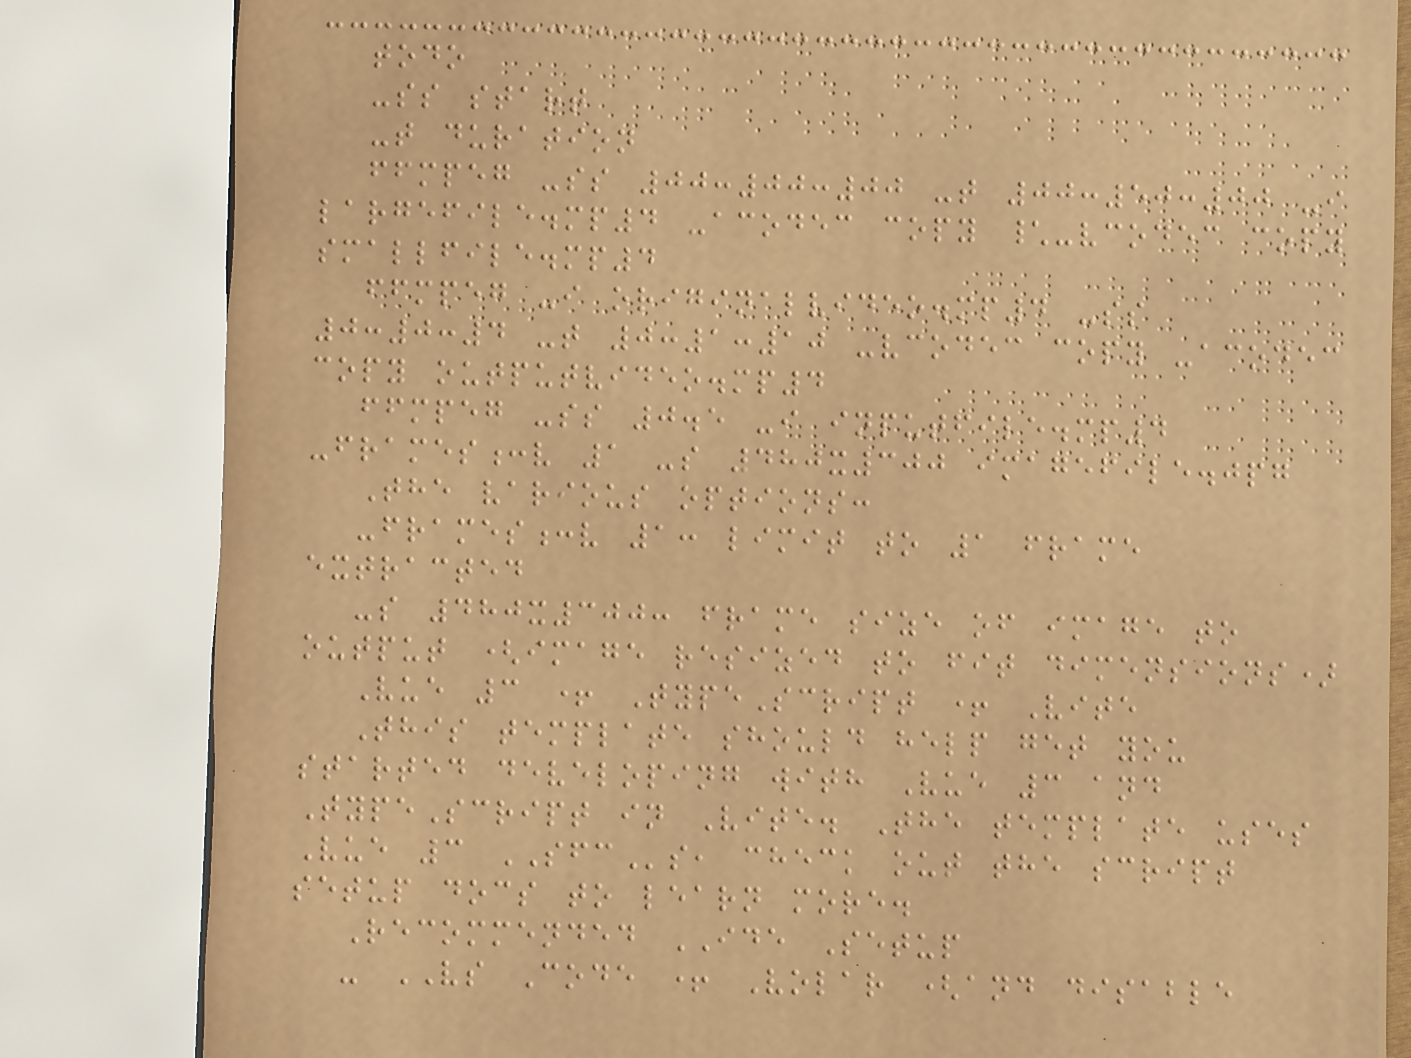todo
-ss start
-t duration
ffmpeg -ss 00:00:00 -t 00:50:00 -i
largefile.mp4 -acodec copy \-vcodec copy
smallfile.mp4
ffmpeg -i originalvideo.mp4 -ss
0:0:4 -t 0:1:10 -vcodec copy -acodec
copy outputvideo.mp4
ffmpeg -ss 0.5 -i inputfile.mp4
-frames:v 1 -s 480x300 imagefile.jpg
The various options:
-frames:v 1: limit to 1 frame
extracted
-s 480x300: frame size of image to
output (image resized to fit dimensions)
Vue 3 + TypeScript + Vite
This template should help get you
started developing with Vue 3 and
TypeScript in Vite. The template uses
Vue 3 SFCs, check out the script
setup docs to learn more.
Recommended IDE Setup
- VS Code + Volar (and disable
